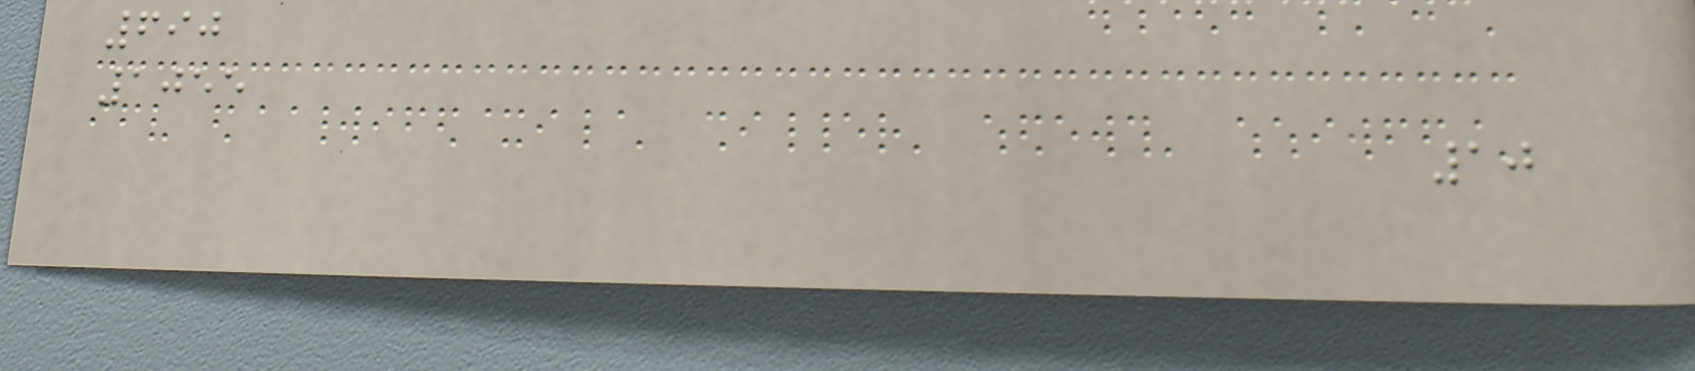690
1055
10
